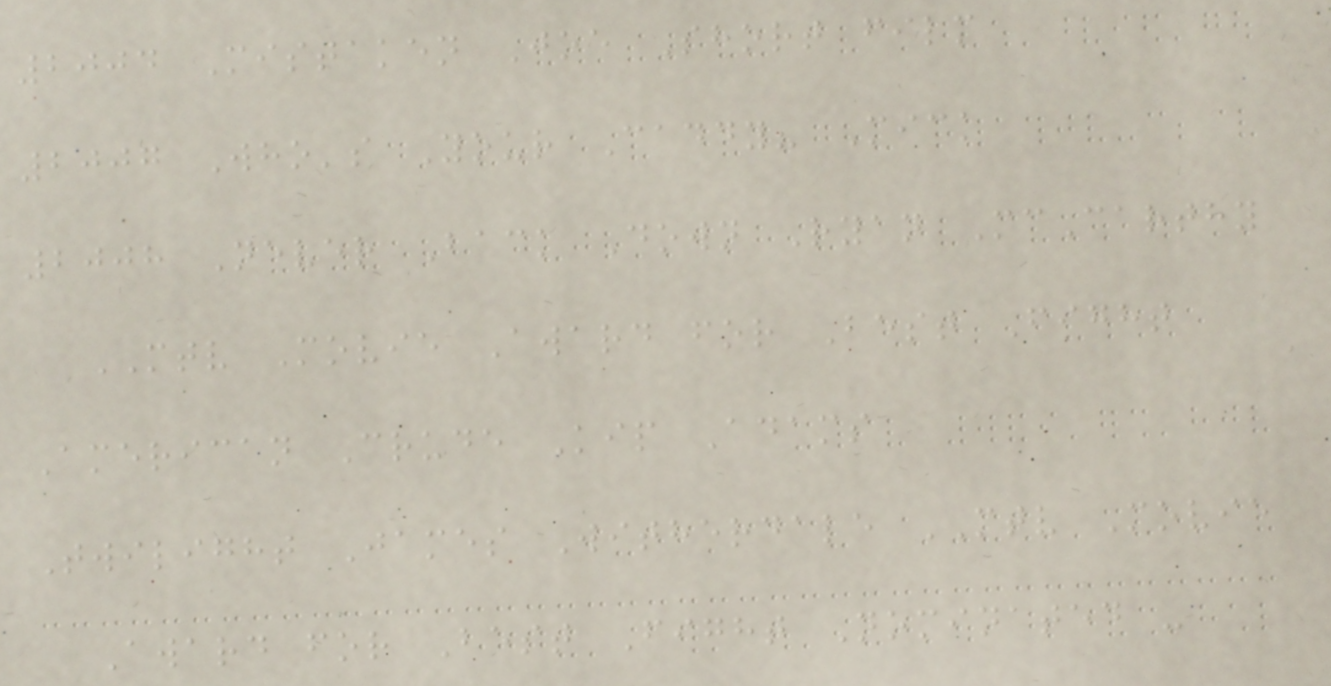2004 Mistaken Joe Short film
2007 Who's Your Caddy? Mick
2008 Never Back Down Ryan McCarthy
MTV Movie Award for Best Fight
American Crude Kip Adams
Twilight James Witherdale MTV Movie
Award for Best Fight Nominated -
